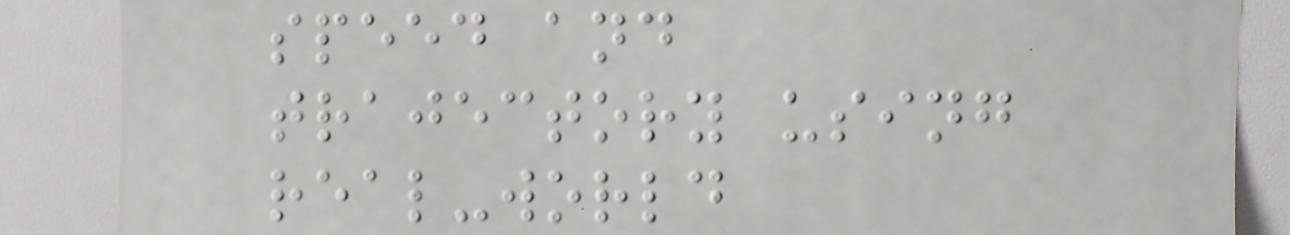speed and
trajectory using
real-world
